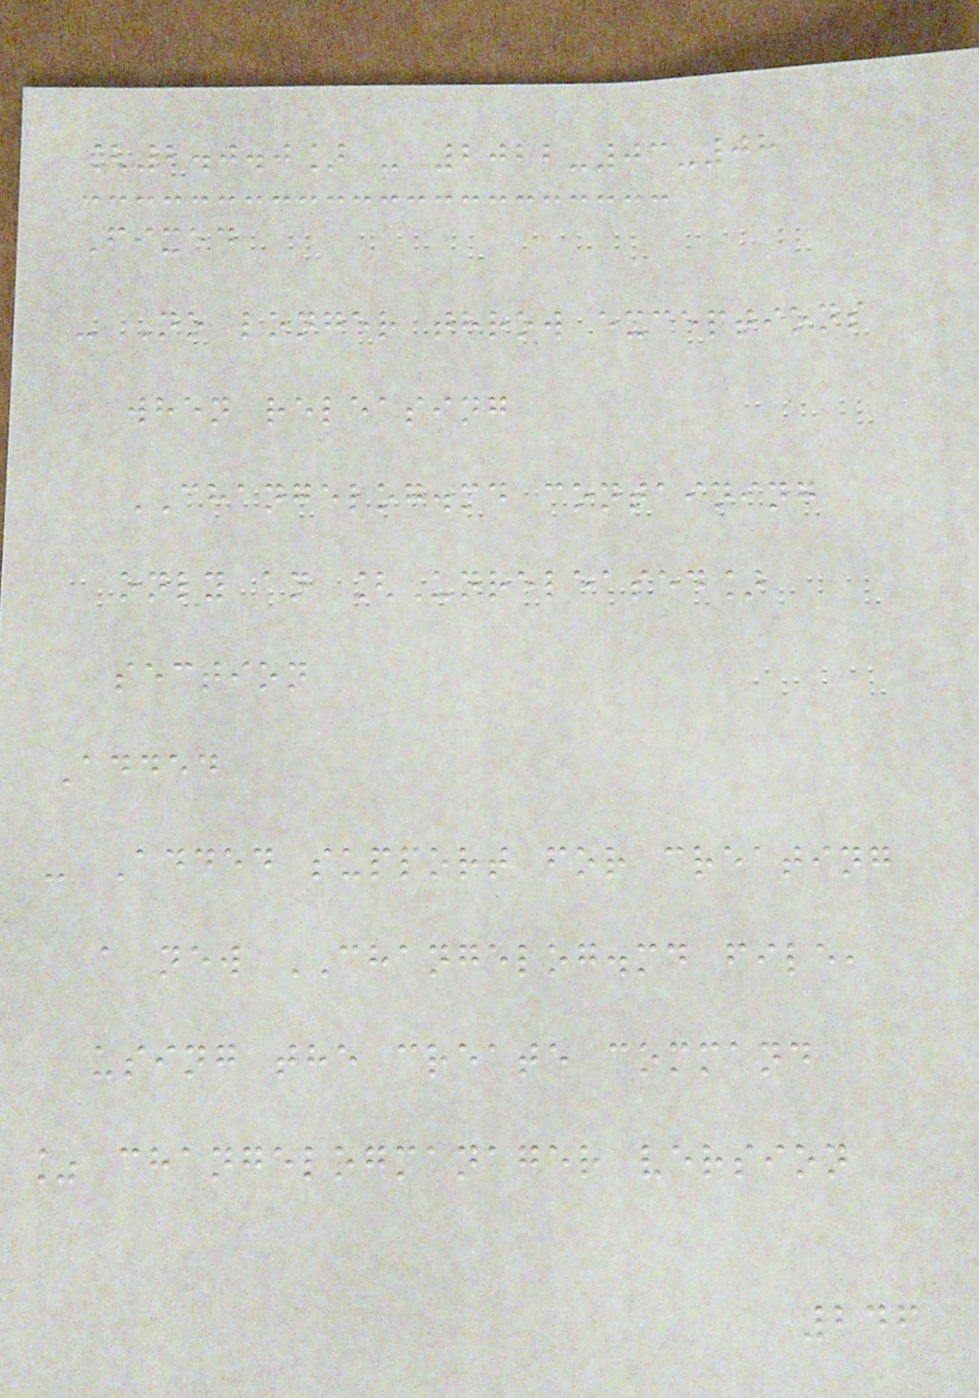[2.0.0] - 2022-03-08
Fixed
- No longer throw exceptions
when releasing
CHANGELOG.md containing
only an [Unreleased]
section
Added
- Added support for creating
a new CHANGELOG.md file,
using the create command
% changelogmanager version
246
